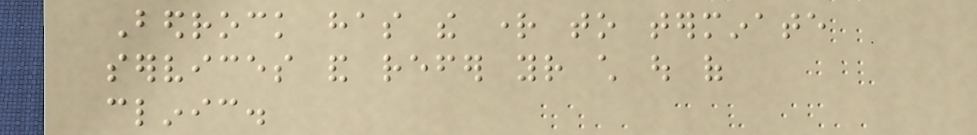Bedrock has the right to terminate
services and refer your child out of
clinic.
